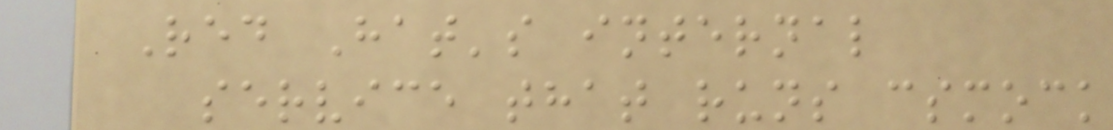Red Hat's internal
service that runs csmock
